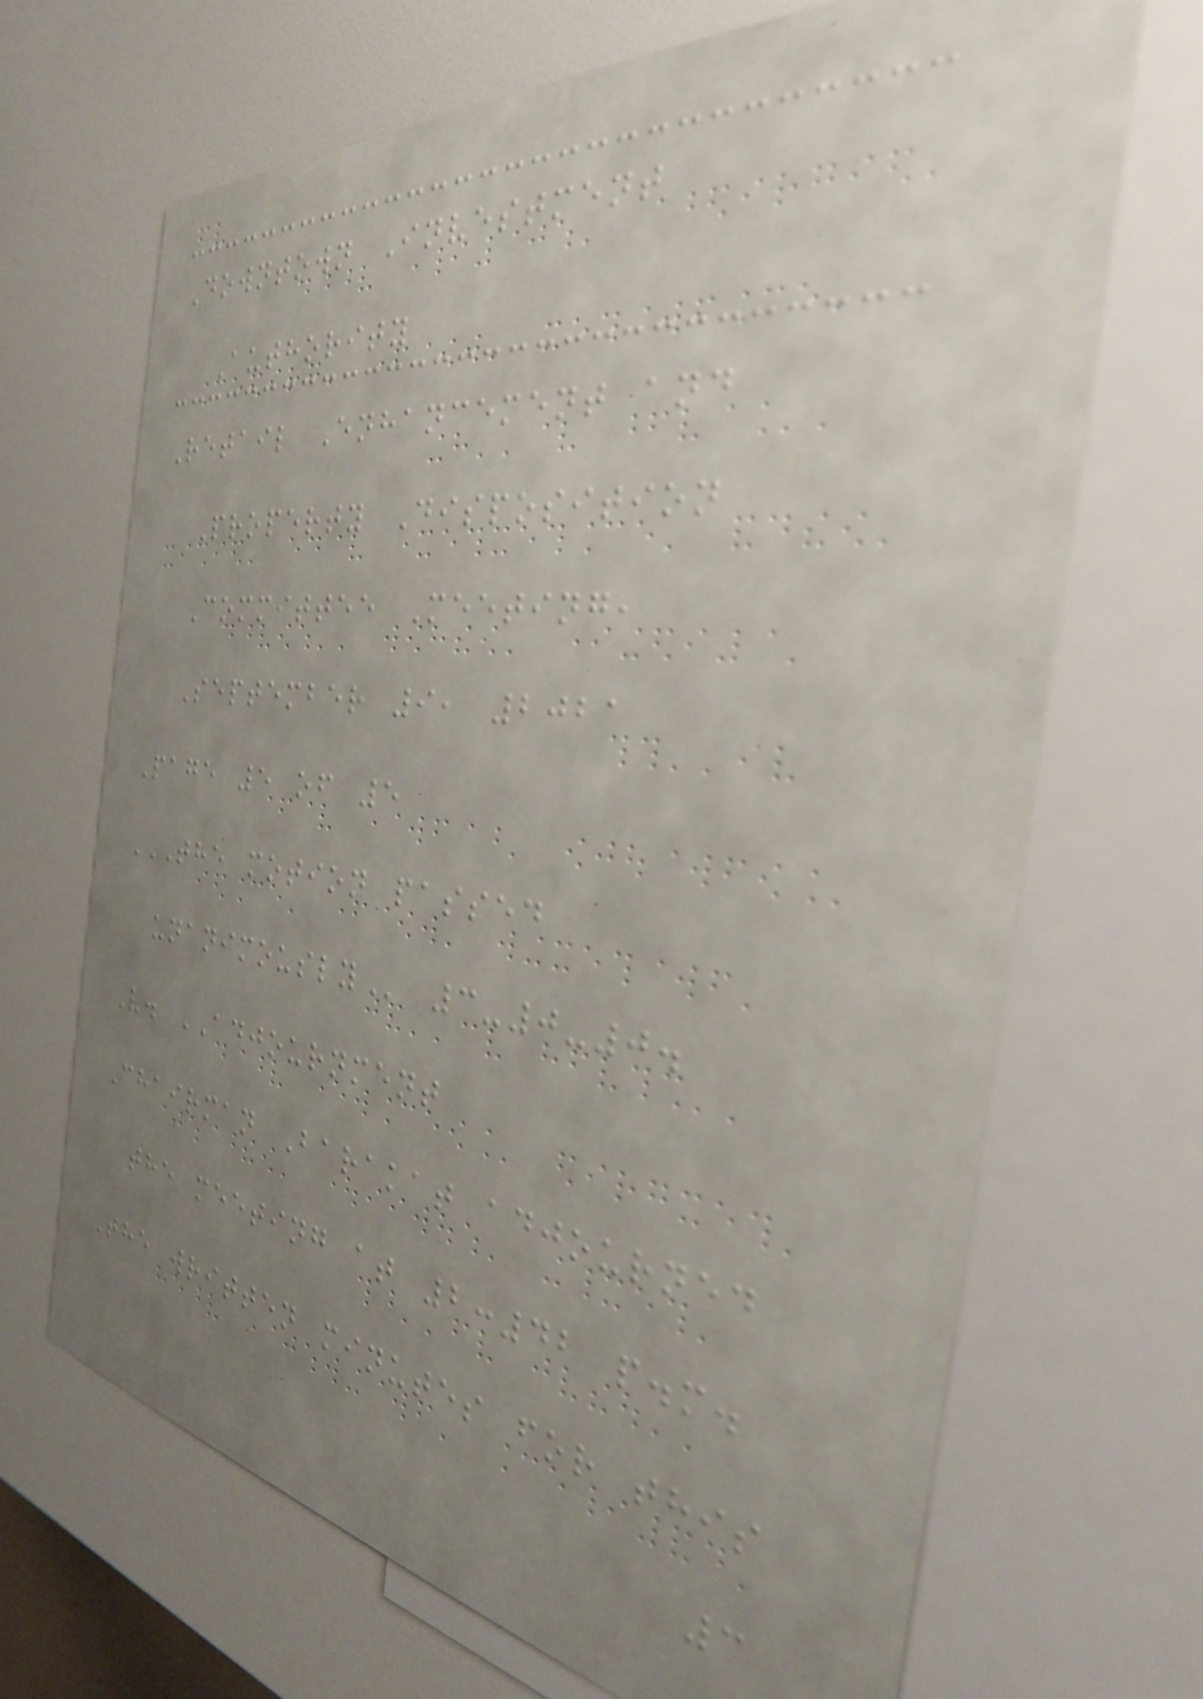Downtown Investment
Authority
Retail Enhancement and
Property Disposition
Committee Meeting,
September 9, 2021
Page 5 of 5
THE MOTION PASSED
UNANIMOUSLY 3-0-0.
V. ADJOURNMENT
Chairman Barakat adjourned
the meeting at 2:42 p.m.
The written minutes for this
3
